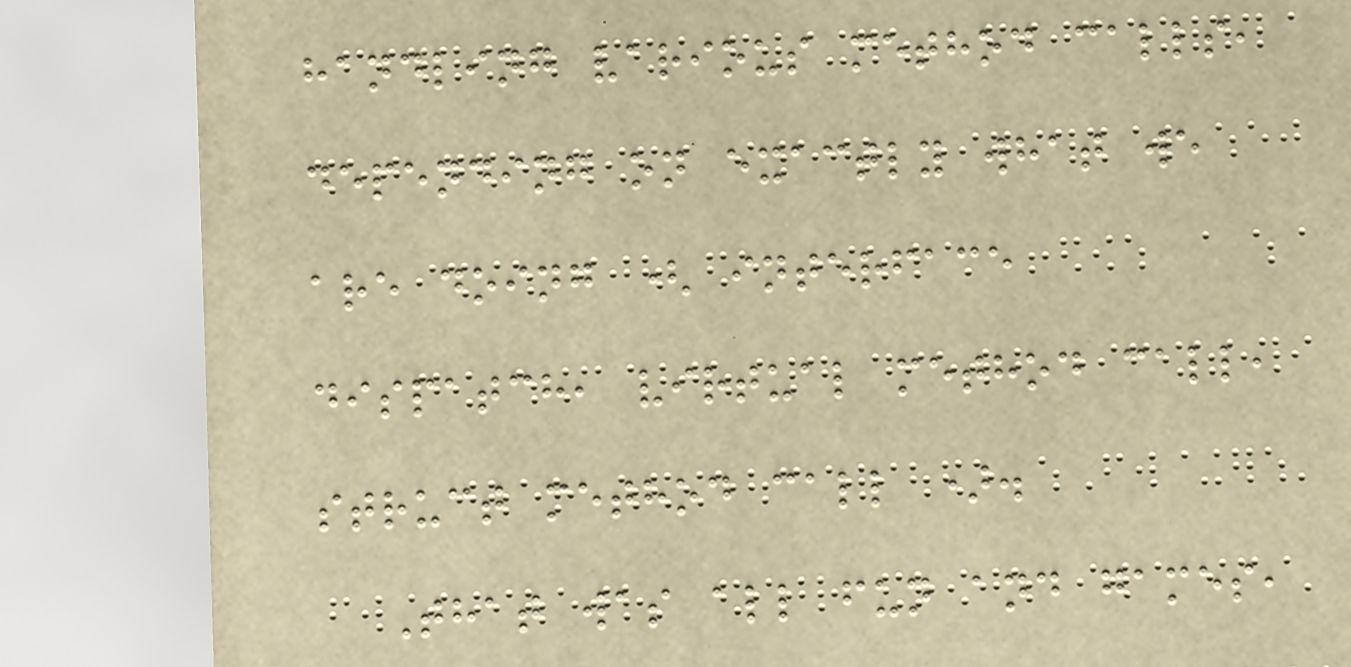handling various method calls,
depending on exactly what we
are doing ( interface
dispatch, virtual method call,
struct method call ).
That was all fun and games,
